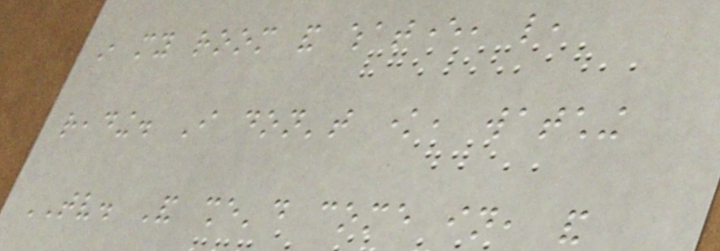in my room and whatever, like,
reading. I don't know, watching
TV. And she'd come in, and
